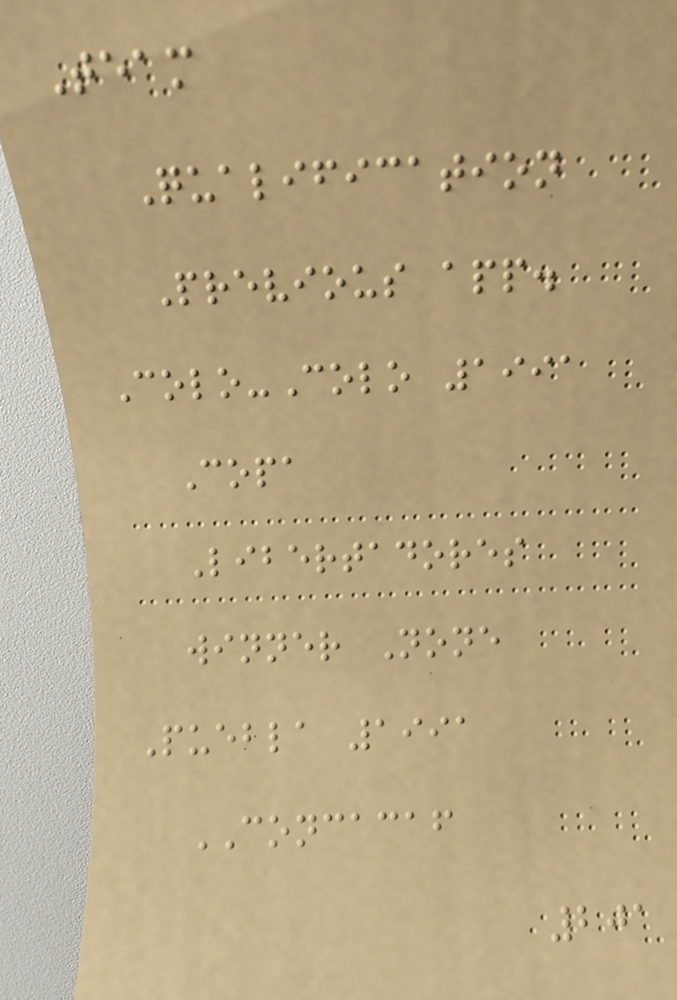Team
Qualification
Previous app.
Colo-Colo 1991
Copa
Libertadores
winner None
Puebla 1991
CONCACAF
201
